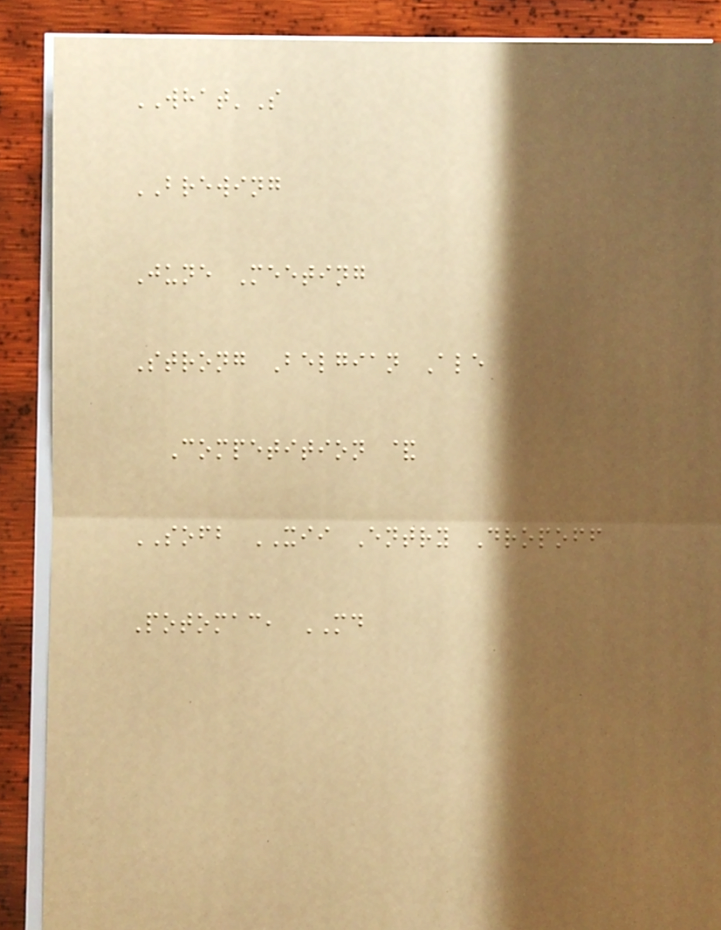WHAT'S
BREWING
June Meeting
Strong Belgian Ale
Competition &
SOFB XII Entry Dropoff
Potomac, MD
